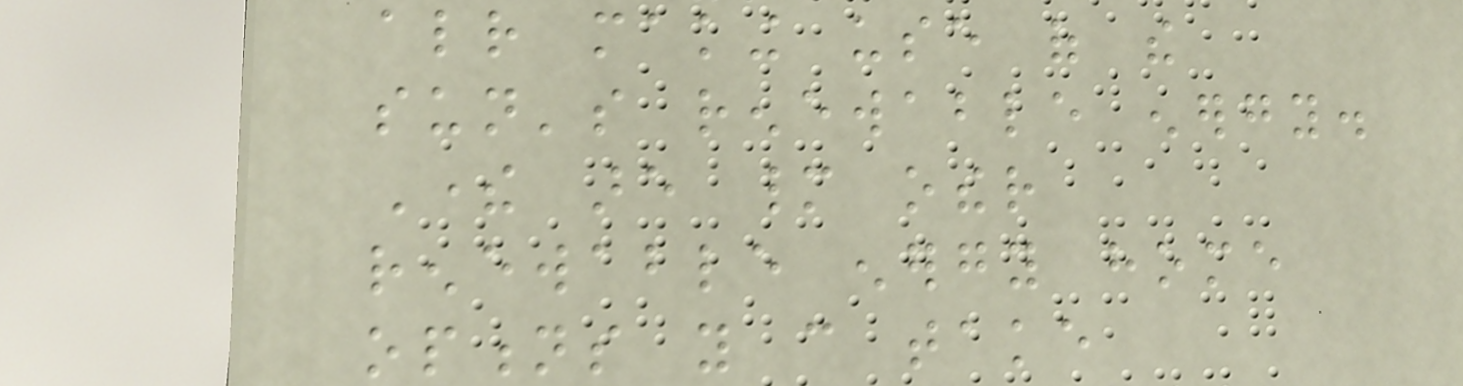already making use of the
sun's renewable energy.
There are many other
renewable energy home
options you can take
